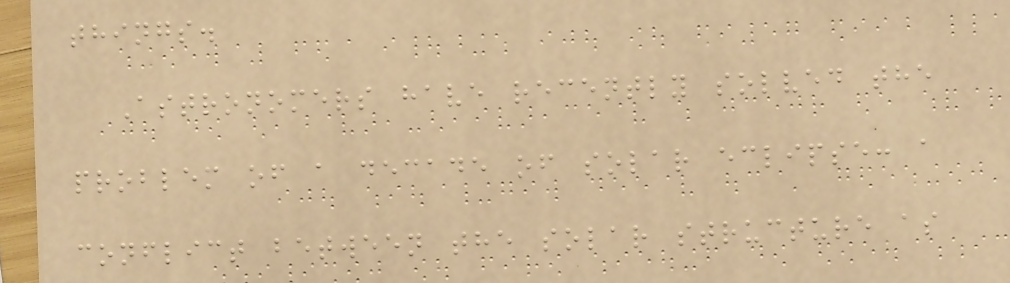things.
Astronomers have recently solved the
problem of a decade of solar eclipse: a
conflict between the solar structure as
